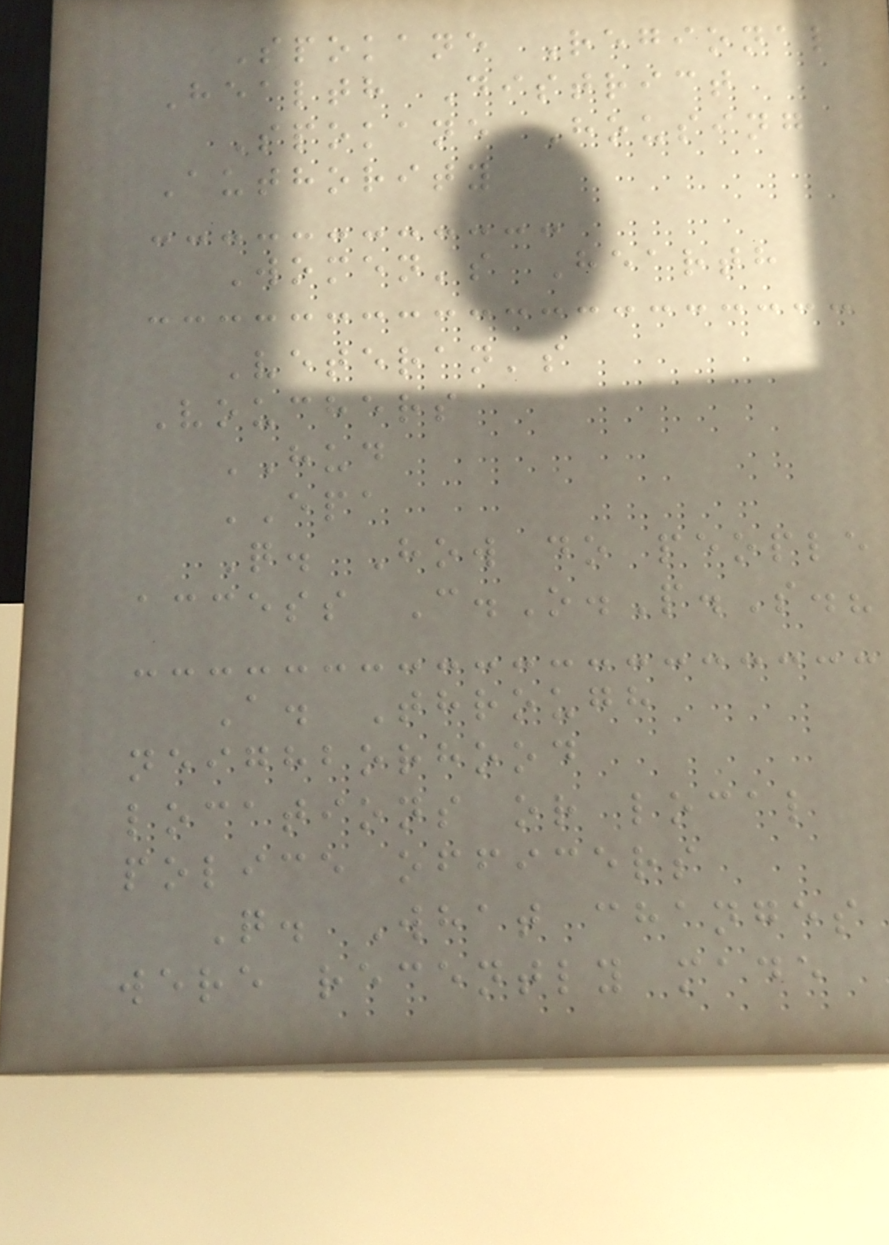Spokane Regional
Health District
Spokane Housing
Authority
Women's Hearth
Veteran's
Vouchers
HUD
EPA
Q. How do people
access C.O.P.S.?
A. Through
neighborhood
locations or local
police officers
Q. What changes
were recently made
